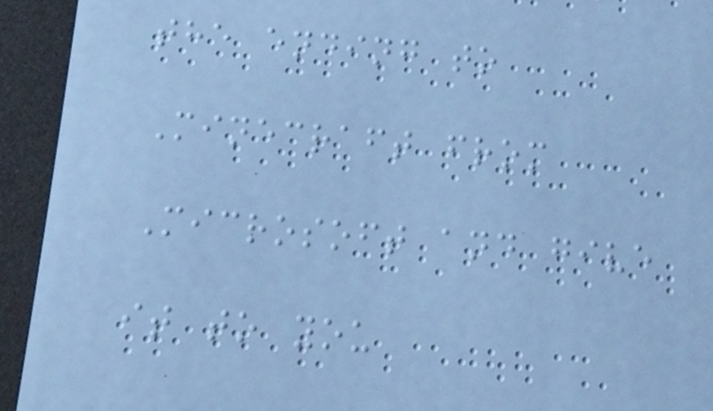the ending to
Minecraft from
Microsoft and give
it to you
